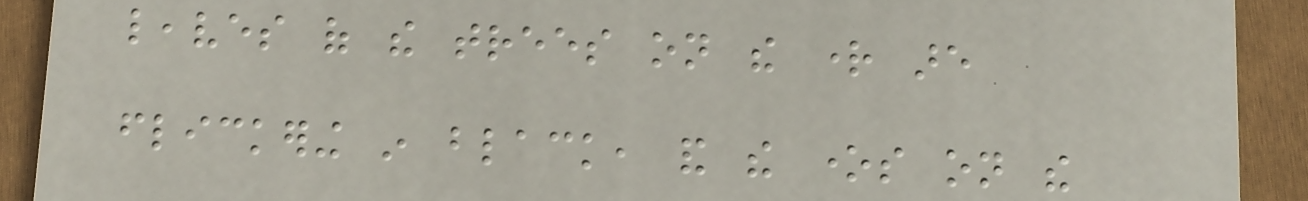leaves of the trees on the right are
flickering in black, and the ones on the
